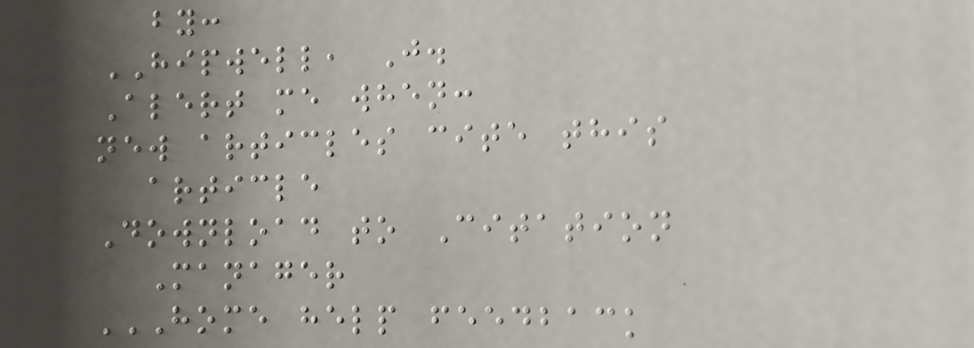by:
HIPWELL, J.
Alert me when:
new articles cite this
article
Download to Citation
Manager
HOME HELP FEEDBACK
